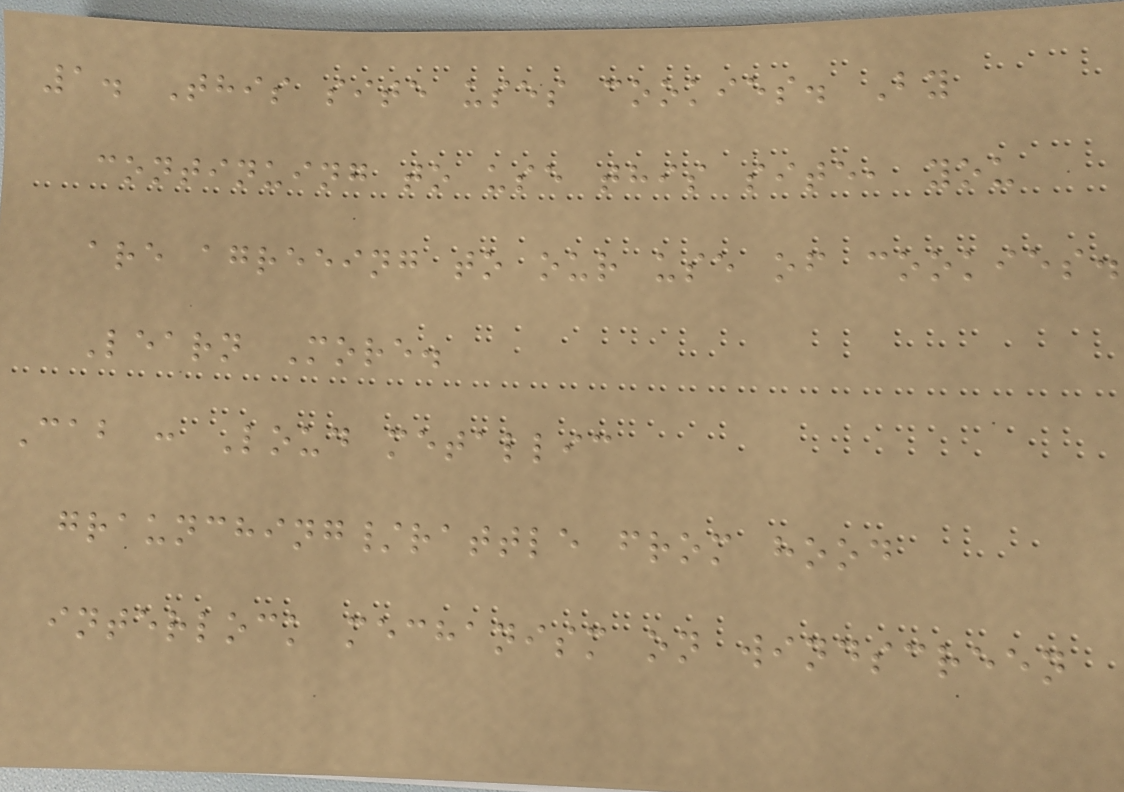1. This site uses cookies. By
continuing to use this site, you
are agreeing to our use of cookies.
Learn More.
Cab : Loud metallic
graunching/rattle from hood
interlock mechanism on windscreen
